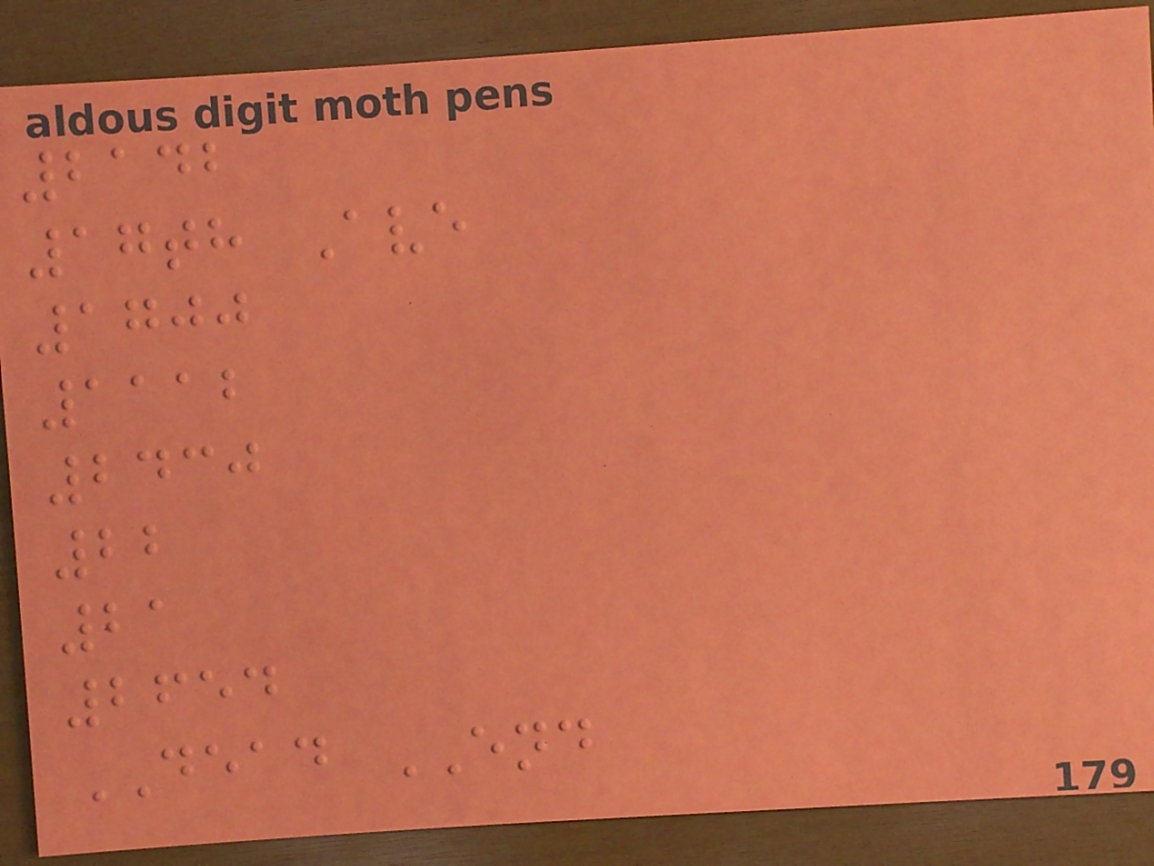2142
17th Ave
1700
1112
2430
22
21
2654
DEAD END
